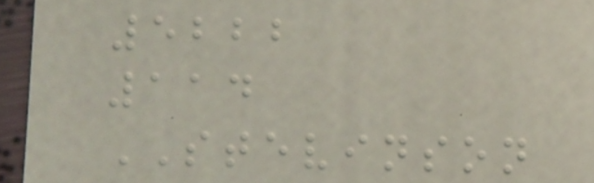5222
114
STEVINSON
